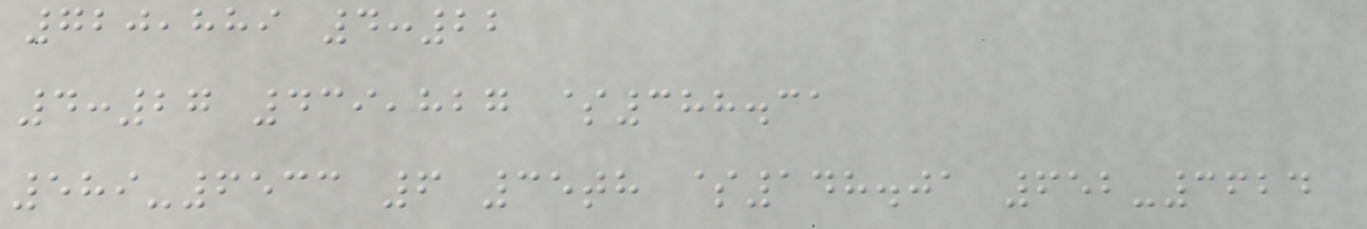720,889 4:22
4:27 439,827 $388.31
589-6533 6 35th $148.01 652-3624
